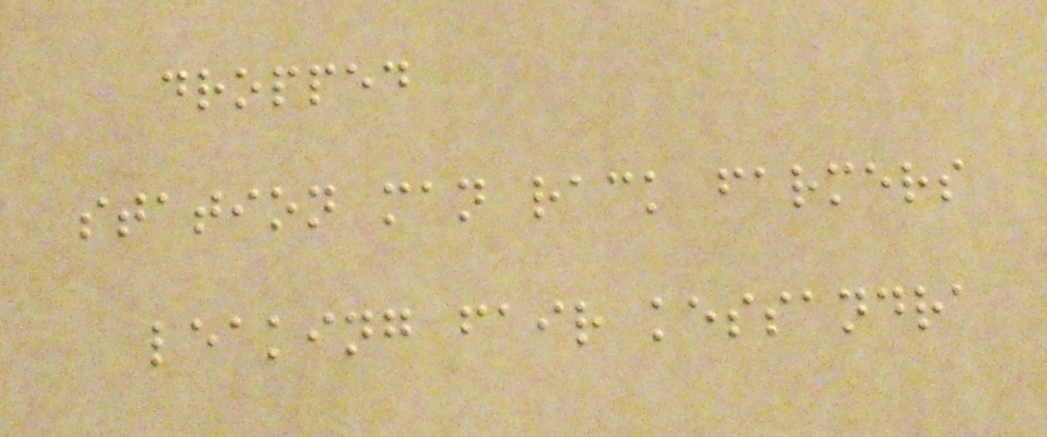dropped
station man rack farmers
leaking fair kessandra
